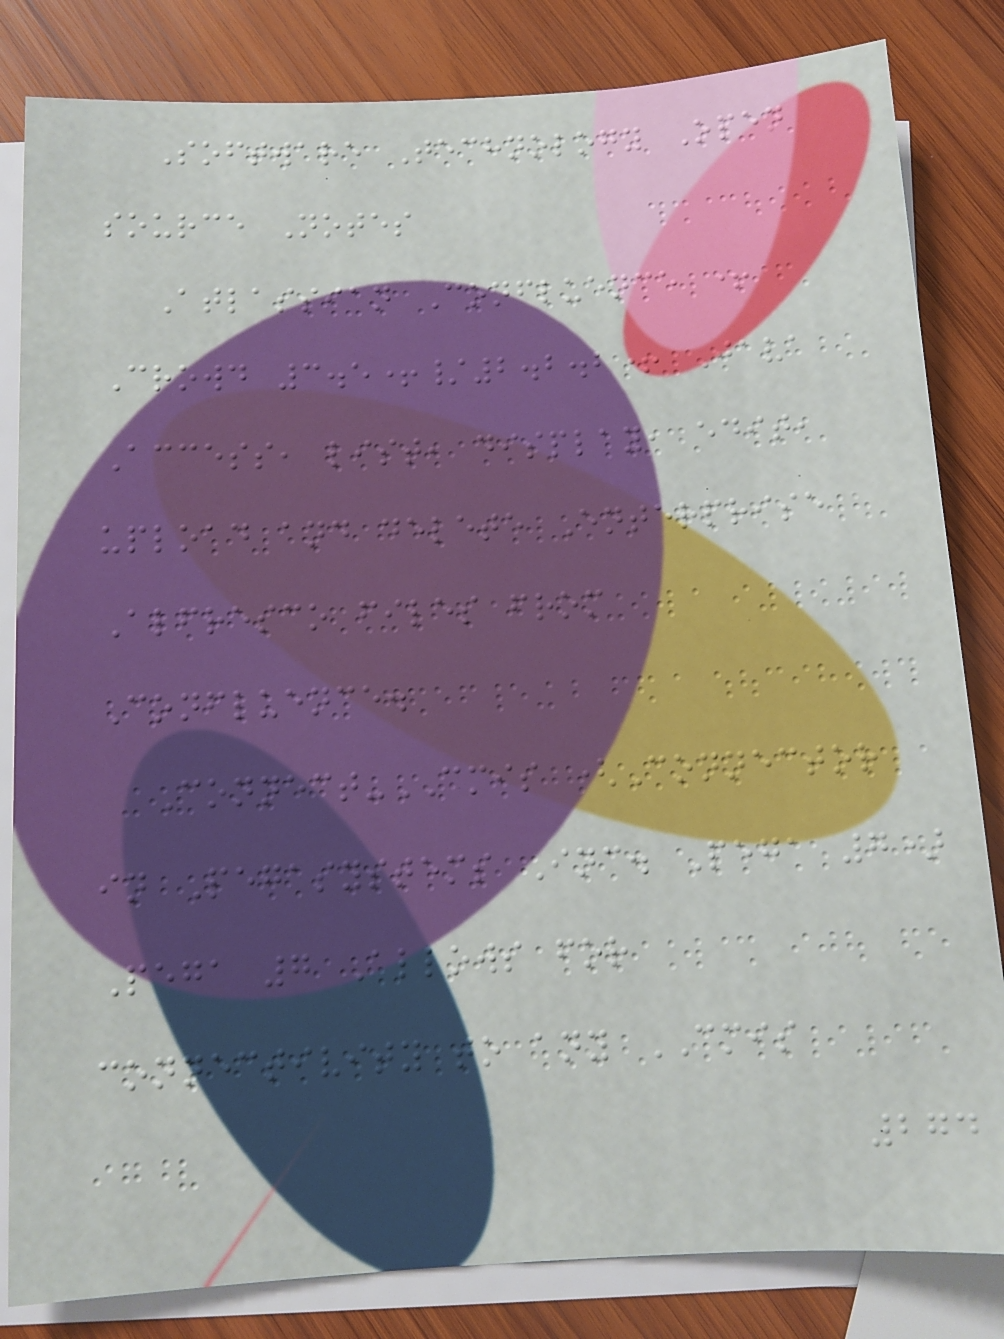Software Technology Open
source Notes
Atlassian Confluence +
Crowd 3.5+/2.2.2+ Java
Access, list, display, edit,
upload and delete Enterprise
Alfresco files from
Confluence.
Connect-CMIS (Connector
in Pegasystems Inc. Pega 7)
Pega 7 Allows for
connectivity to any CMIS
274
